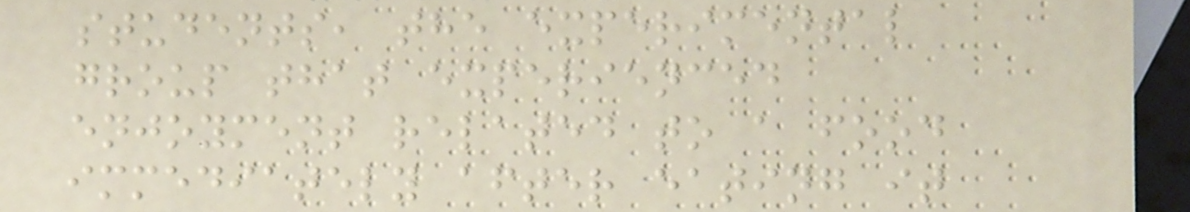students, the experimental
group that experienced
enjoyment related to a food
immediately after eating it
